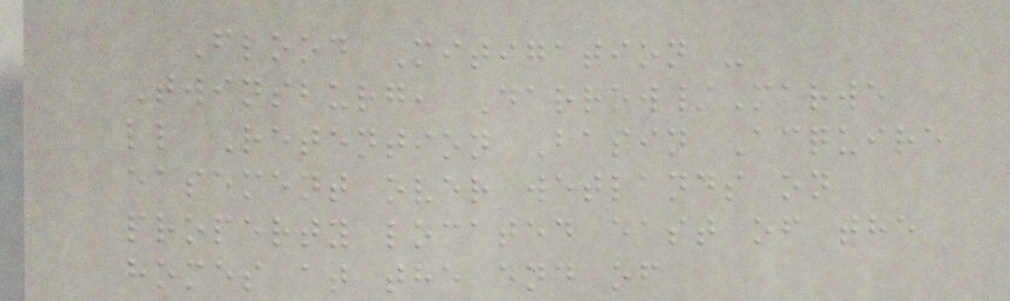Flood Mitigation -
Twinsburg, Darrow/Marwe
ll Retention Basin Acquire
easement over wetlands on
property located east of the
homes at the end of
